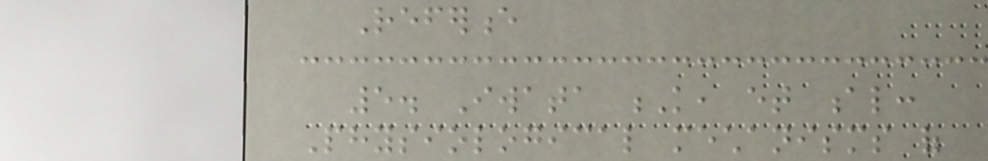Reference
5. Iwata K, et al:
Physiological mechanisms of
